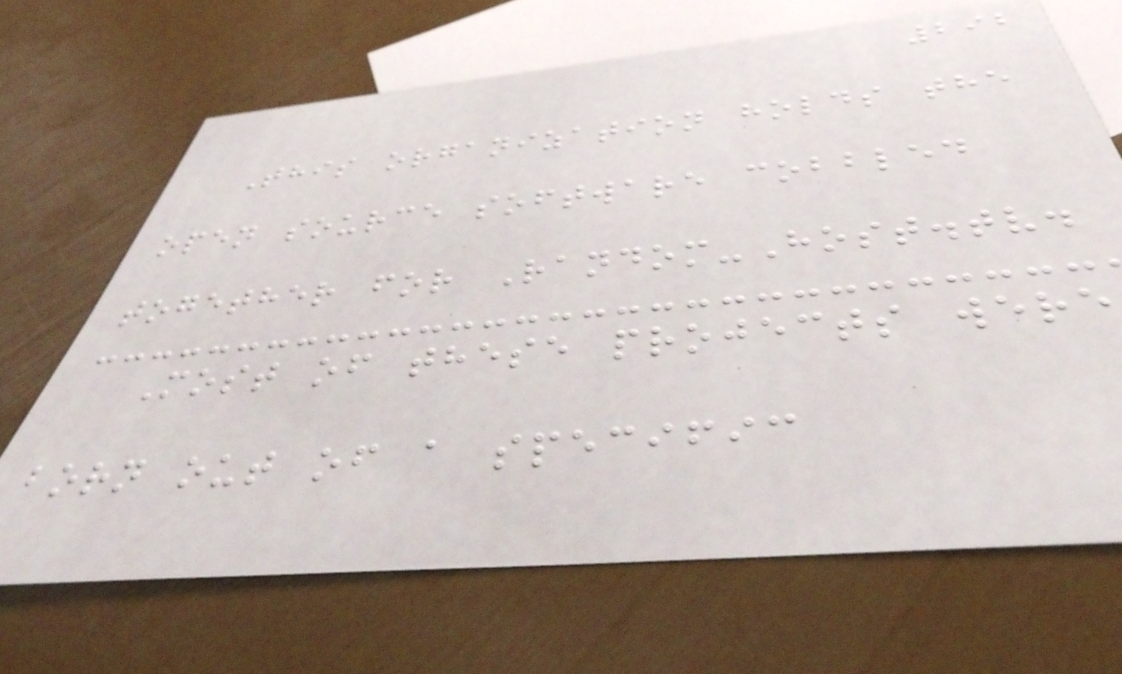292
This organization holds the
open source software cobbled
together for Random-Host.tv.
Most of these projects were
born out of a specific
